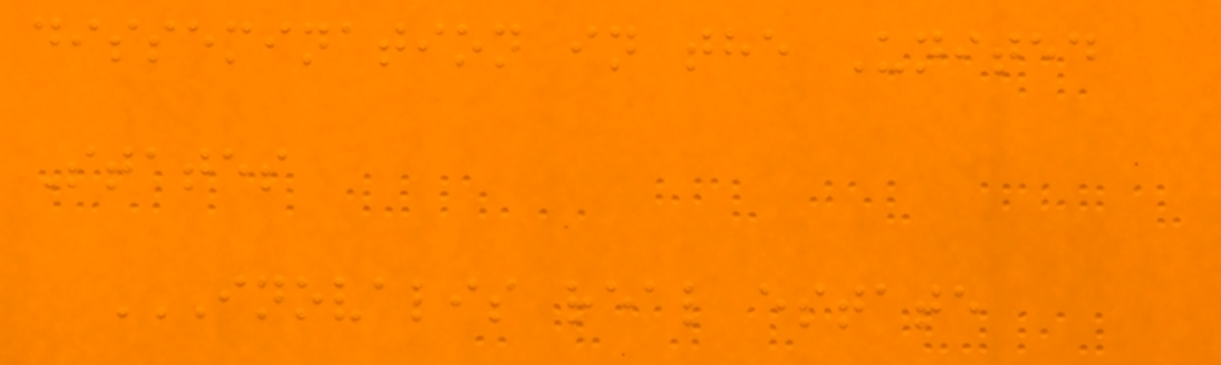dissemination in the United
States
INOVALIS REAL ESTATE
